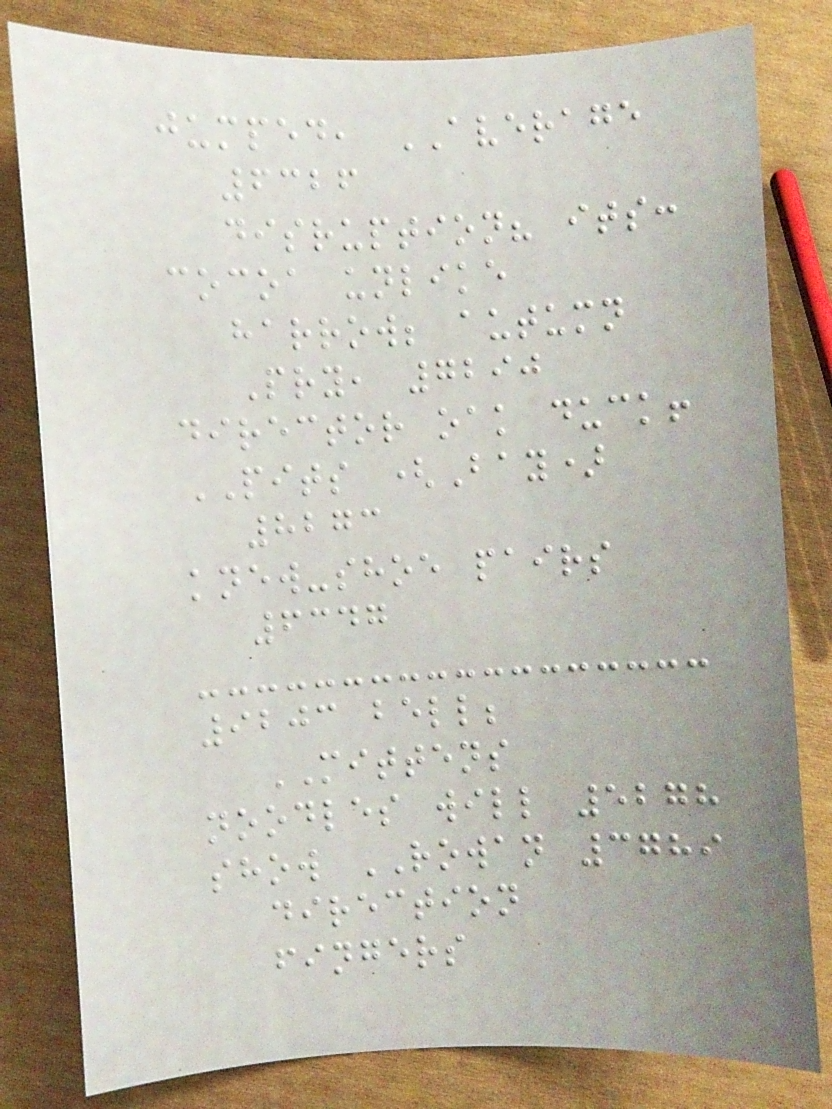jumped, AVERAGE
6326
disruption? its:
cocoa unlike
harrow; autumn
Pry, 7290
director oak duck!
PITS (Bay)
8273
knew-shoe pairs
6347
9203 bell;
MITTENS
noodles will 5278
show ROWAN 3789
direction
fingers
